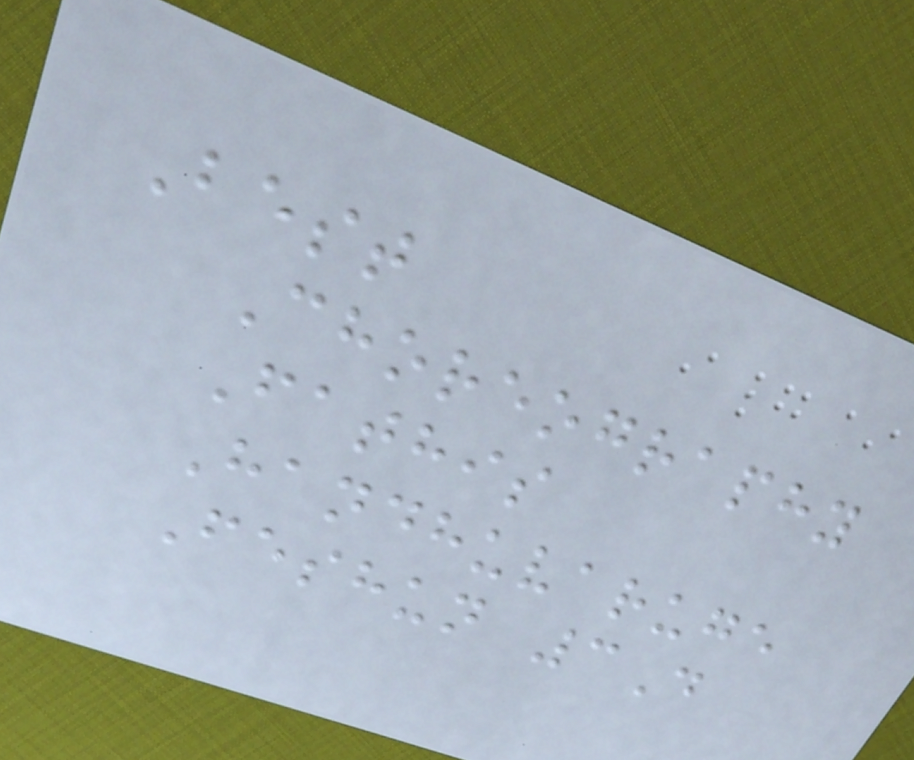Best
Choreography
Fathis
Handhuvaruge
Feshun 3D
